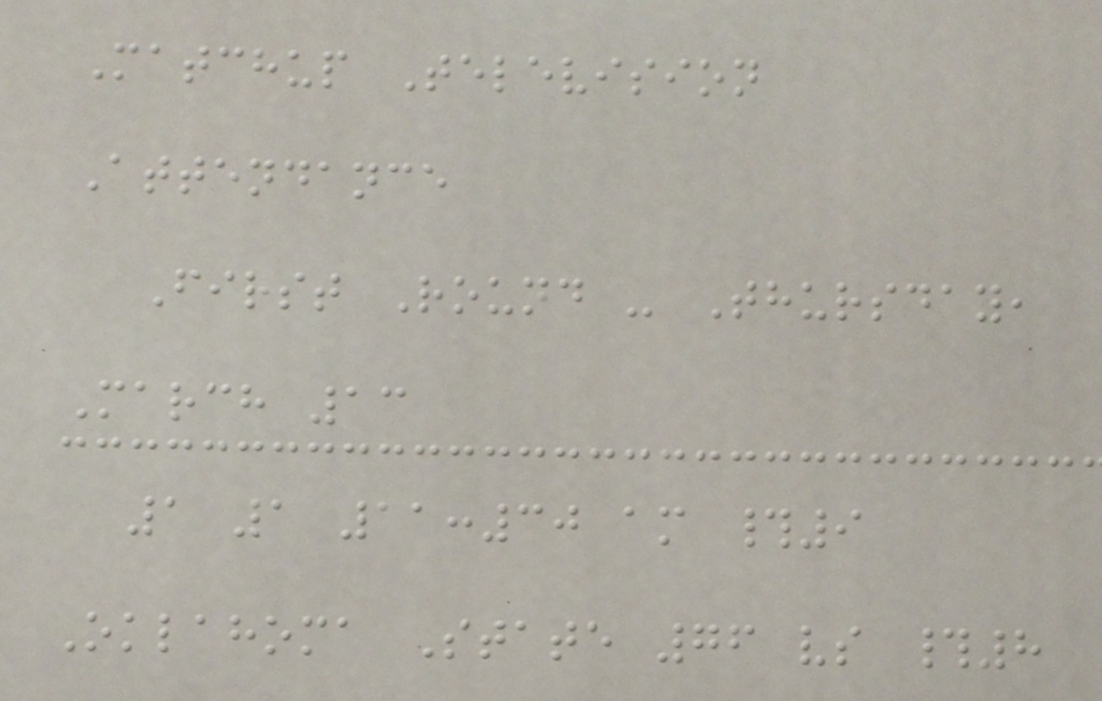Matchup Television
Attendance
First Round - Thursday,
March 13
1 1 11:30 am #9
Oklahoma State 76 vs #8
